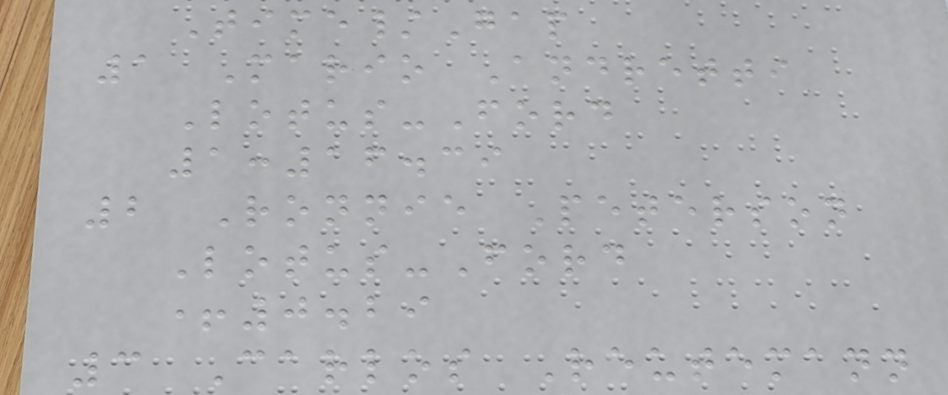Time/Gap
1 Mario Andretti
Lotus-Ford
1:16.39
2 Ronnie Peterson
Lotus-Ford
+0.29
3 Carlos Reutemann
